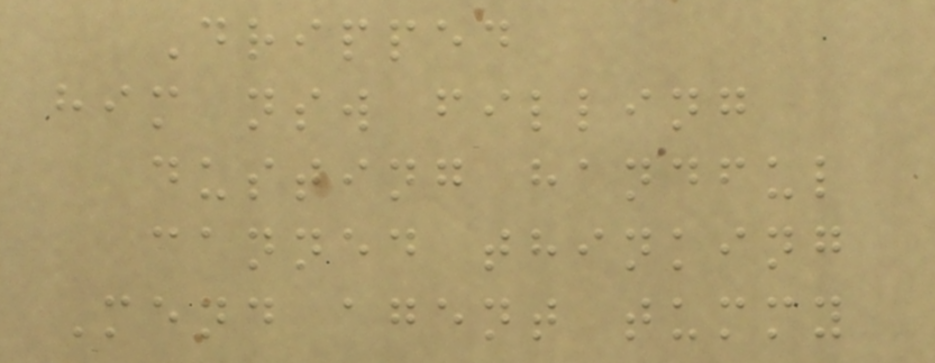Dripped
him nsw filling
dusting handful
canned thinking
Mend agent tummy
